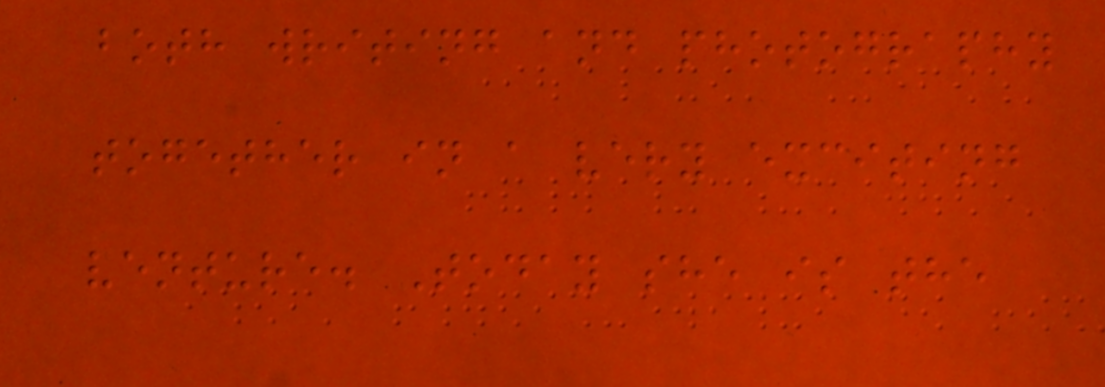both writing and photography
together in a very exciting
venture. Today she is the
